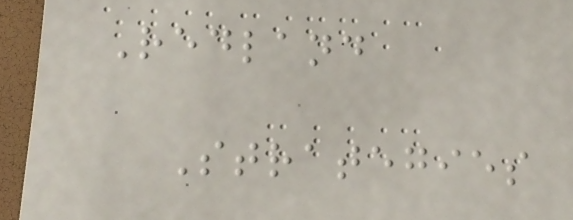Redland
Strategies
